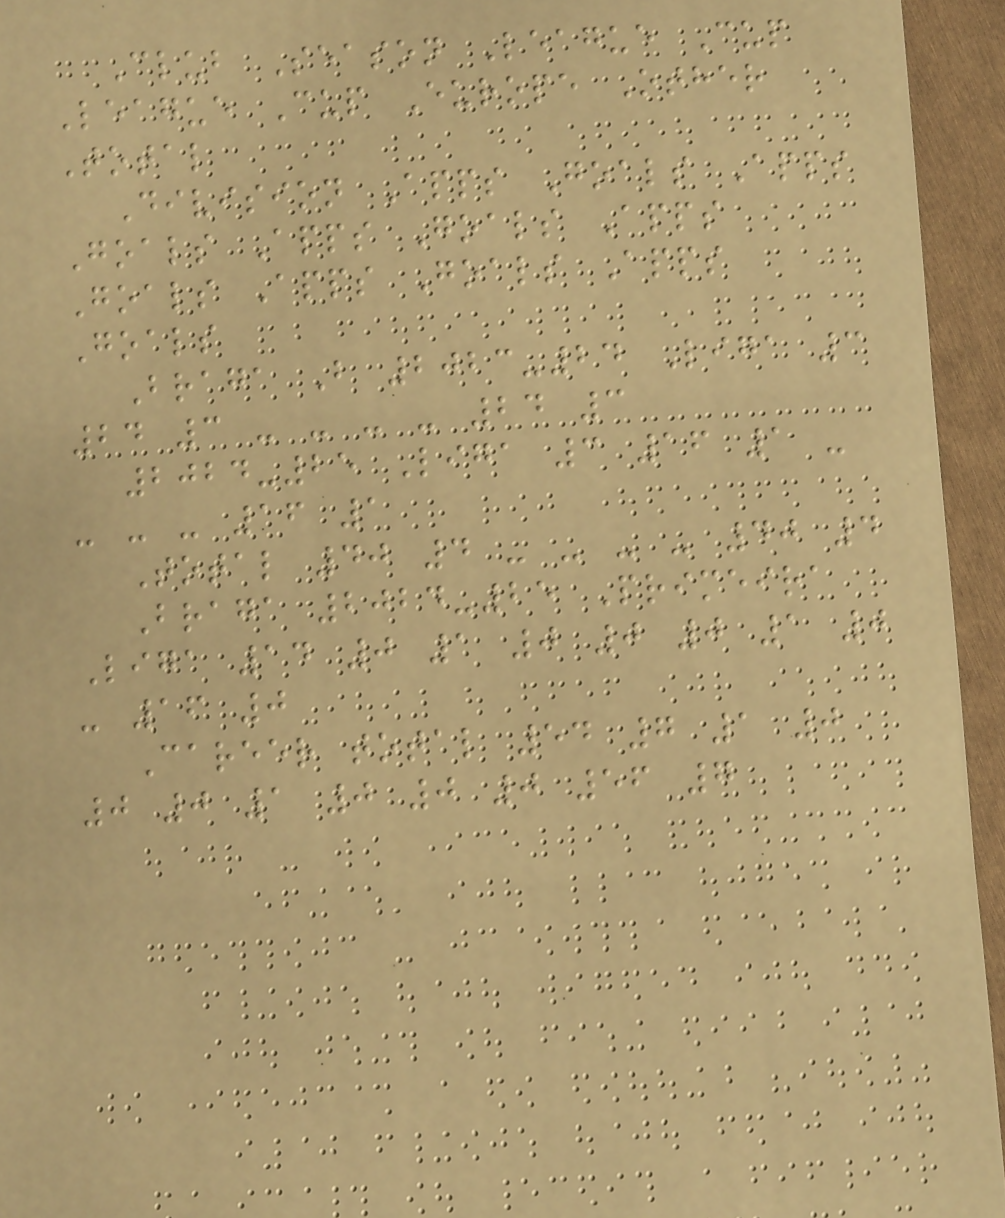Club Season League Cup
League Cup Europe Other
Total
Division Apps Goals Apps
Goals Apps Goals Apps
Goals Apps Goals Apps
Goals
Braga B 2023-24 Liga 3
24 3 - - - - 24 3
2024-25 Liga 3 16 1 -
- - - 16 1
Total 40 4 - - - - 40 4
Braga 2024-25 Primeira
Liga 14 0 1 0 0 0 1 0
- 16 0
Career total 54 7 1 0
0 0 1 0 0 0 56 7
